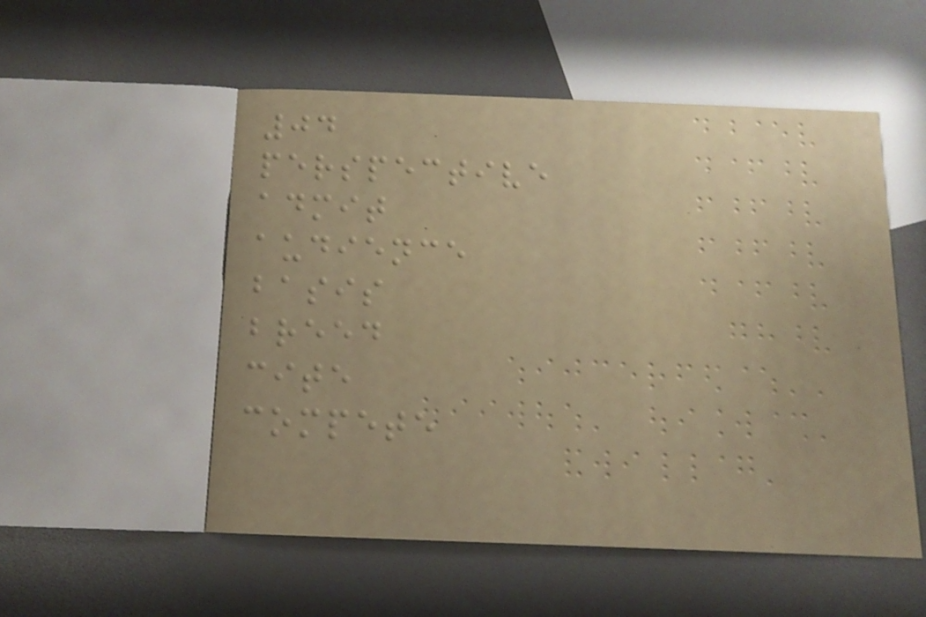04
perspective
admit
audience
basis
breed
cite
compete
